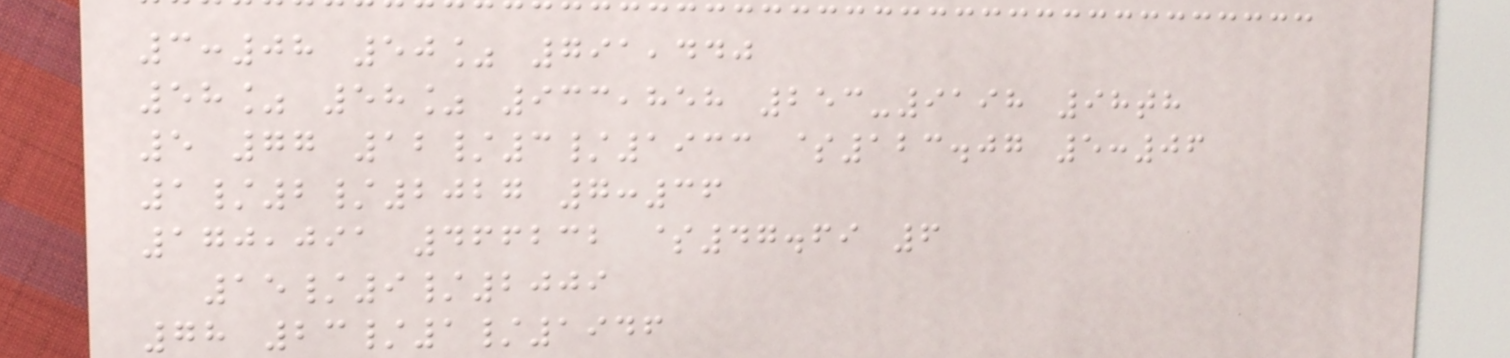3:08 50% 791,440
58% 58% 933,858 253-9198 98th
5 77 12/3/1933 $123.07 5:06
1/2/2027 7:36
170,091 466232 $47.69 6
15/9/2009
78 23/1/1946
